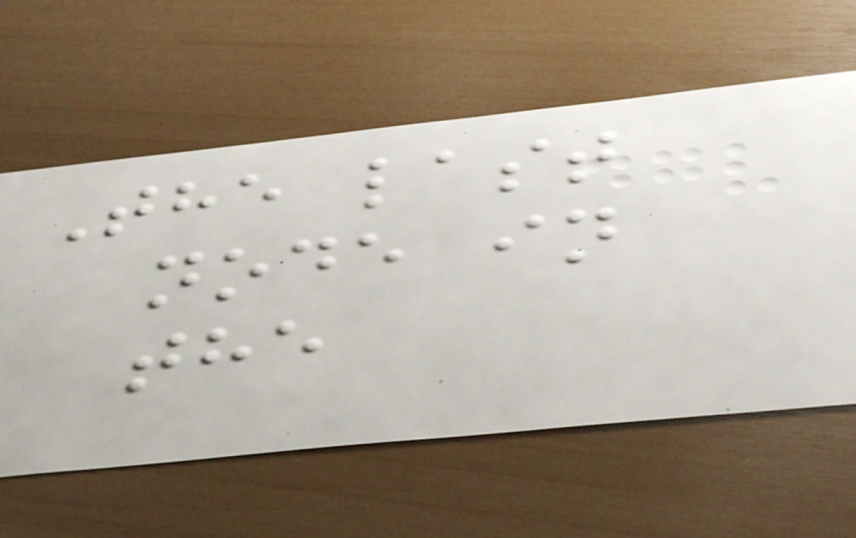The last
node in
the
